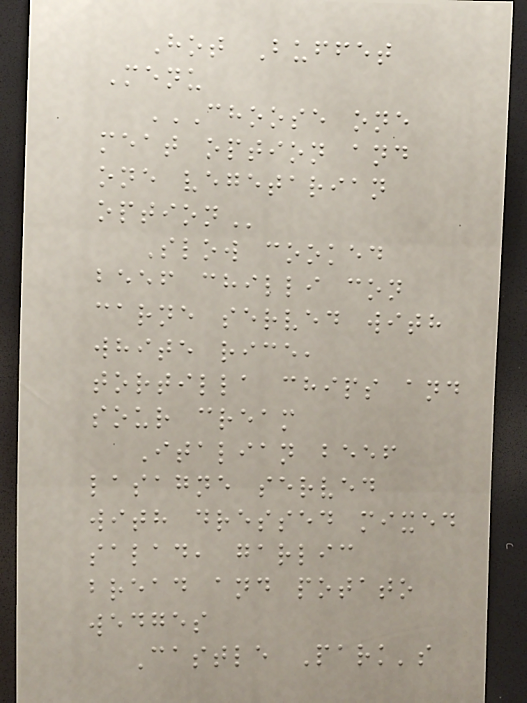Hot Buffet
Menu
CHOOSE ONE
MEAT OPTION AND
ONE VEGETARIAN
OPTION
Slow cooked
beef chilli con
carne served with
white rice,
tortilla chips and
sour cream
Italian beef
lasagne served
with dressed mixed
salad, garlic
bread and potato
wedges
Castle Park's
